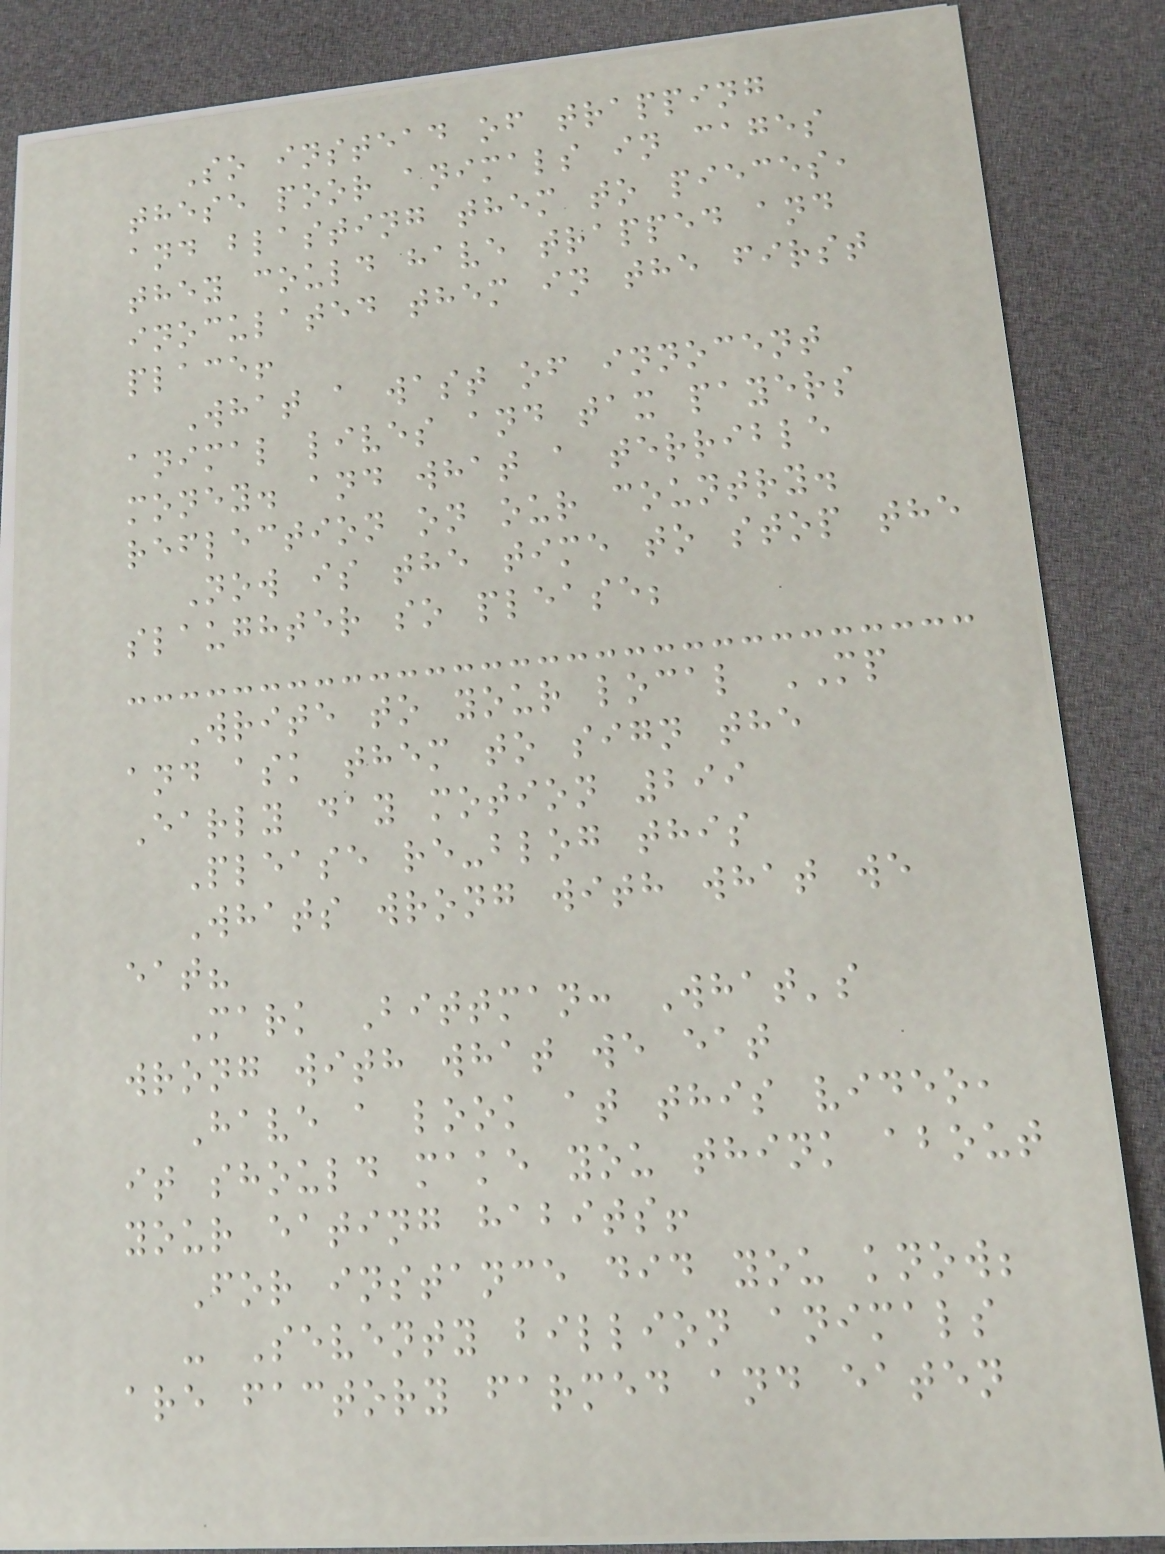So instead of trapping
these poor animals in cages
and blasting them to pieces,
they could have trapped and
inoculated them in the first
place!
What a wast of innocent
animal lives and tax payers
money. and what a terrible
reflection on our country.
Now is the time to stop the
slaughter so please;
Write to your local MP
and ask them to sign the
Early day motion 299
Please re-blog this
Whats wrong with what we
eat?
Mark Bittman: What's
wrong with what we eat
Have a look at this video,
it should make you think about
your eating habits!
For instance did you know;
- Seventy billion animals
are factory farmed and eaten
